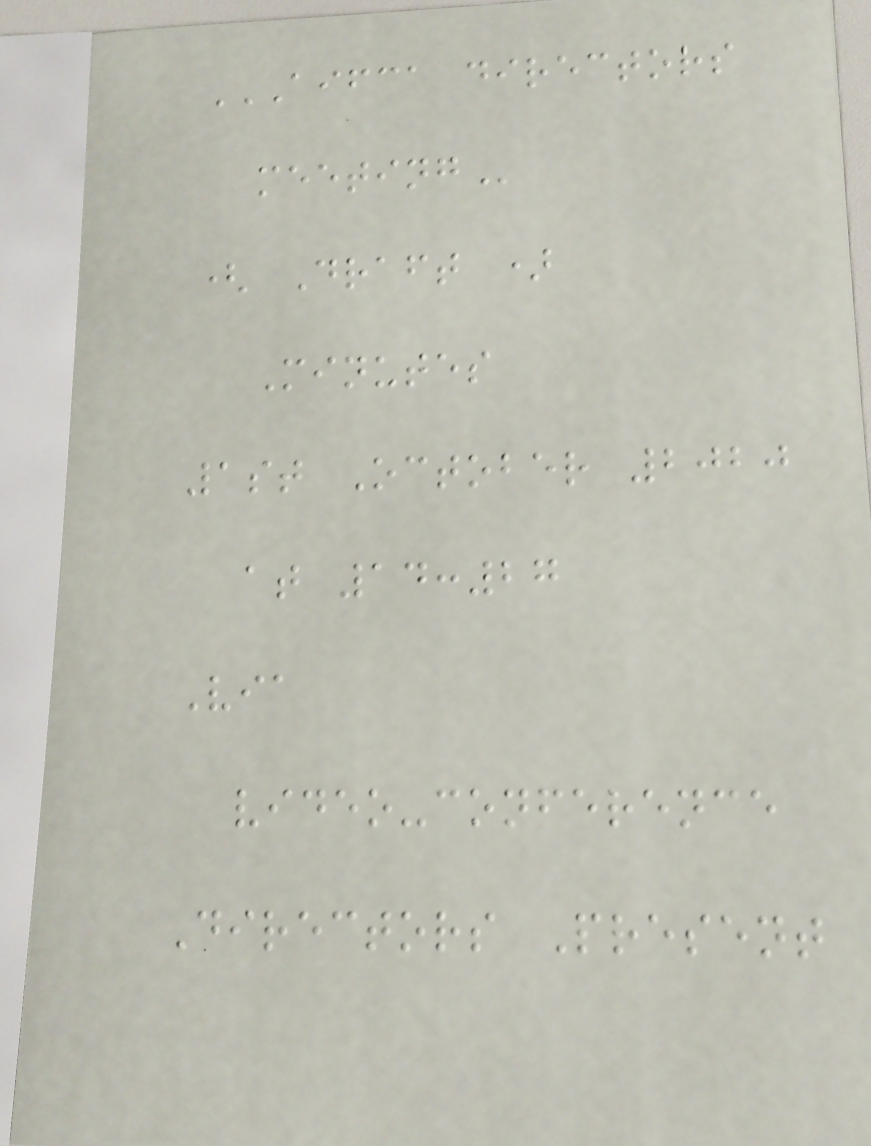AIFCA DIRECTORS
MEETING
( Draft )
Minutes
1st October 2020
at 14:27
Via
video-conference
Directors Present
